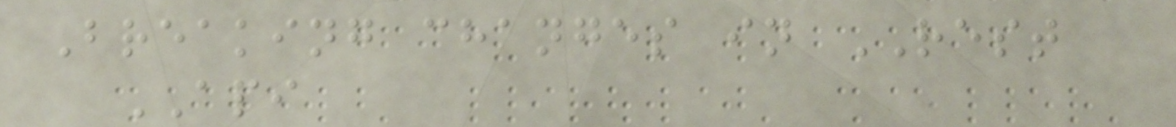Breaking changes in REST
API
